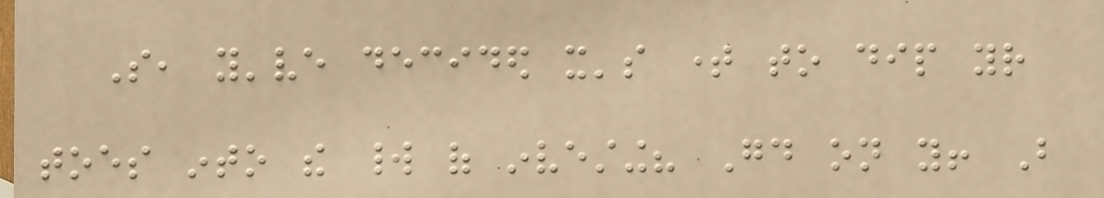So, you've decided it's time to dip your
toes into the world of investing? Good on you! But
